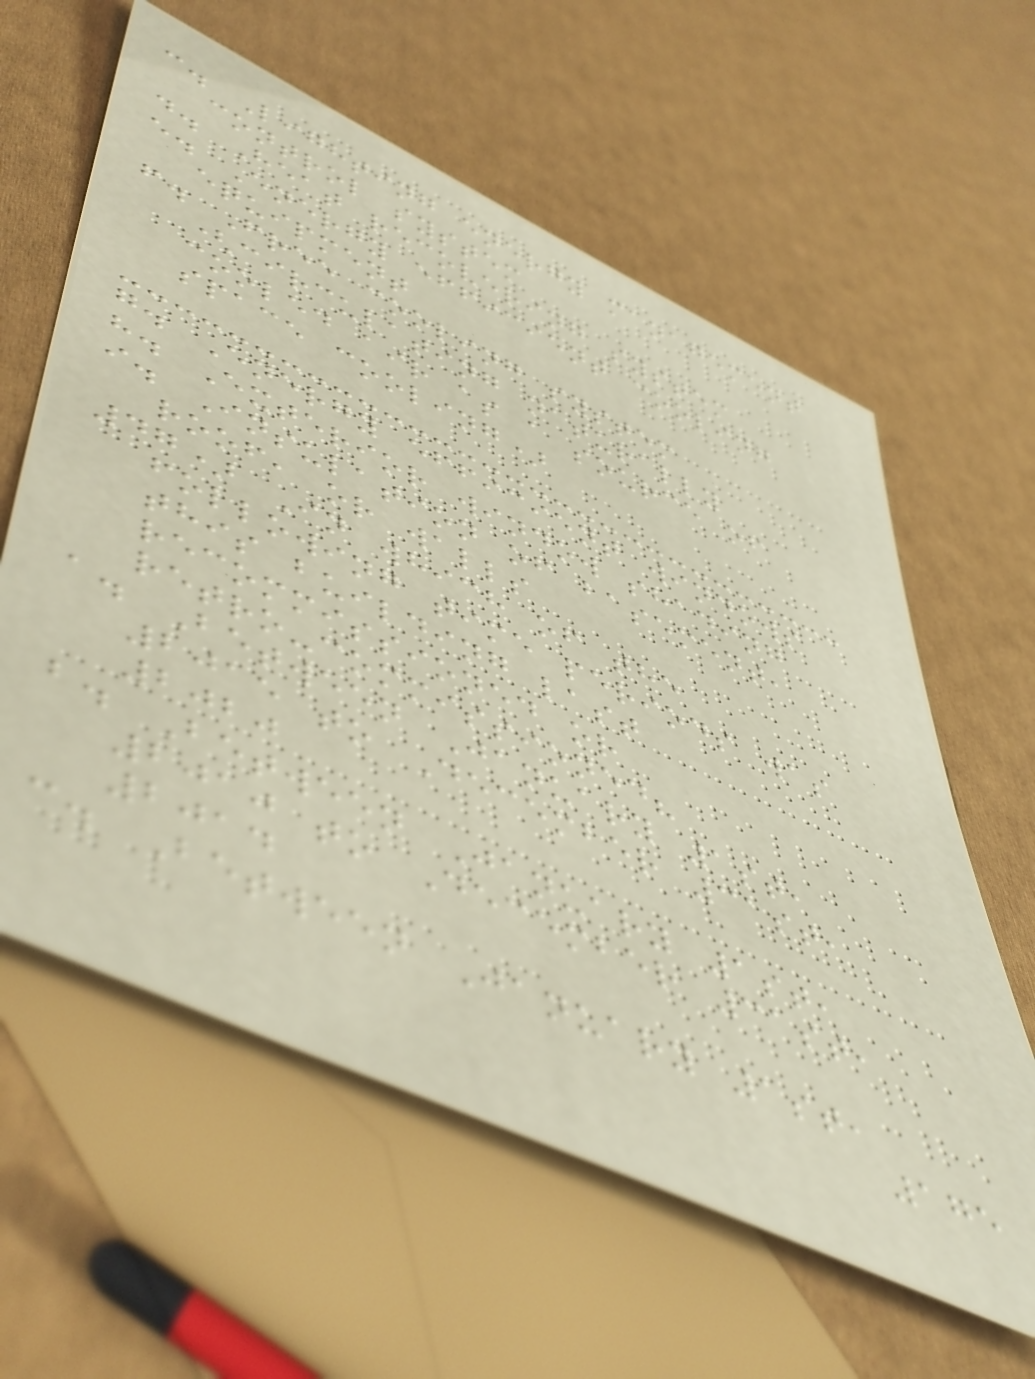c. Lighting energy management
control system
d. Heat recovering system
e. Energy efficient cooling
equipment
f. Free cooling system
(circulating naturally
cooled air as a source of
space cooling)
g. Energy efficient windows
h. Exterior window shading
i. Insulation of basement,
roof, or walls
47) In which of the
following time periods was
this building last
recommissioned or
retro-commissioned?
a. Between January 1st,
2015 to December 31st,
2020
b. Between January 1st,
2010 to December 31st,
2014
c. Between January 1st,
175
